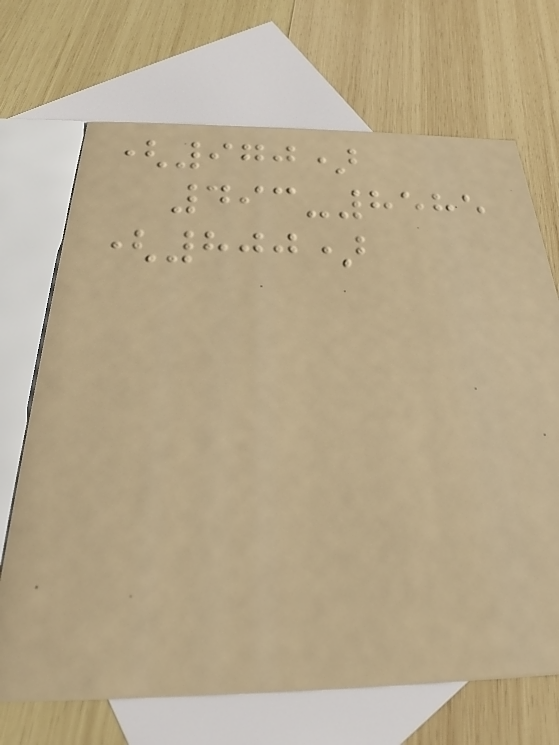(970)
493-8585
(800)
